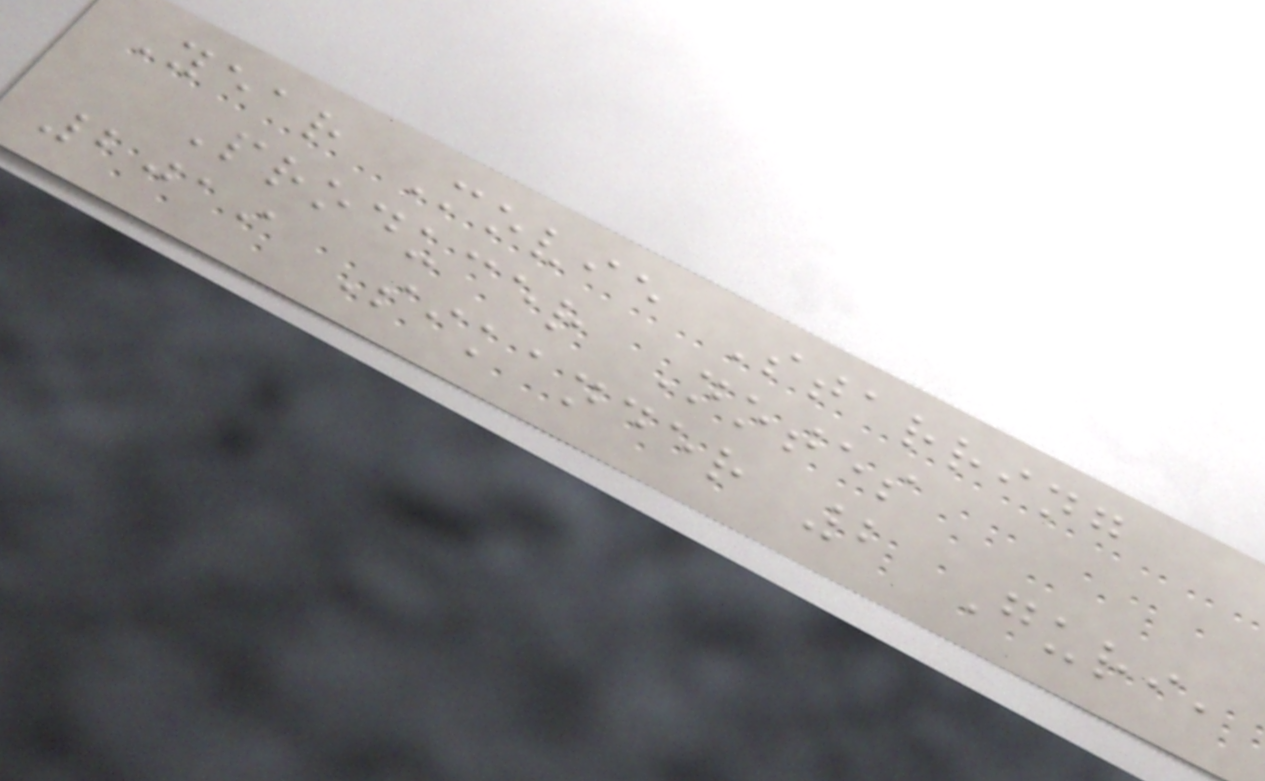Year Movie Starring
Producer Notes
2019 Sikander 2 Guri,
